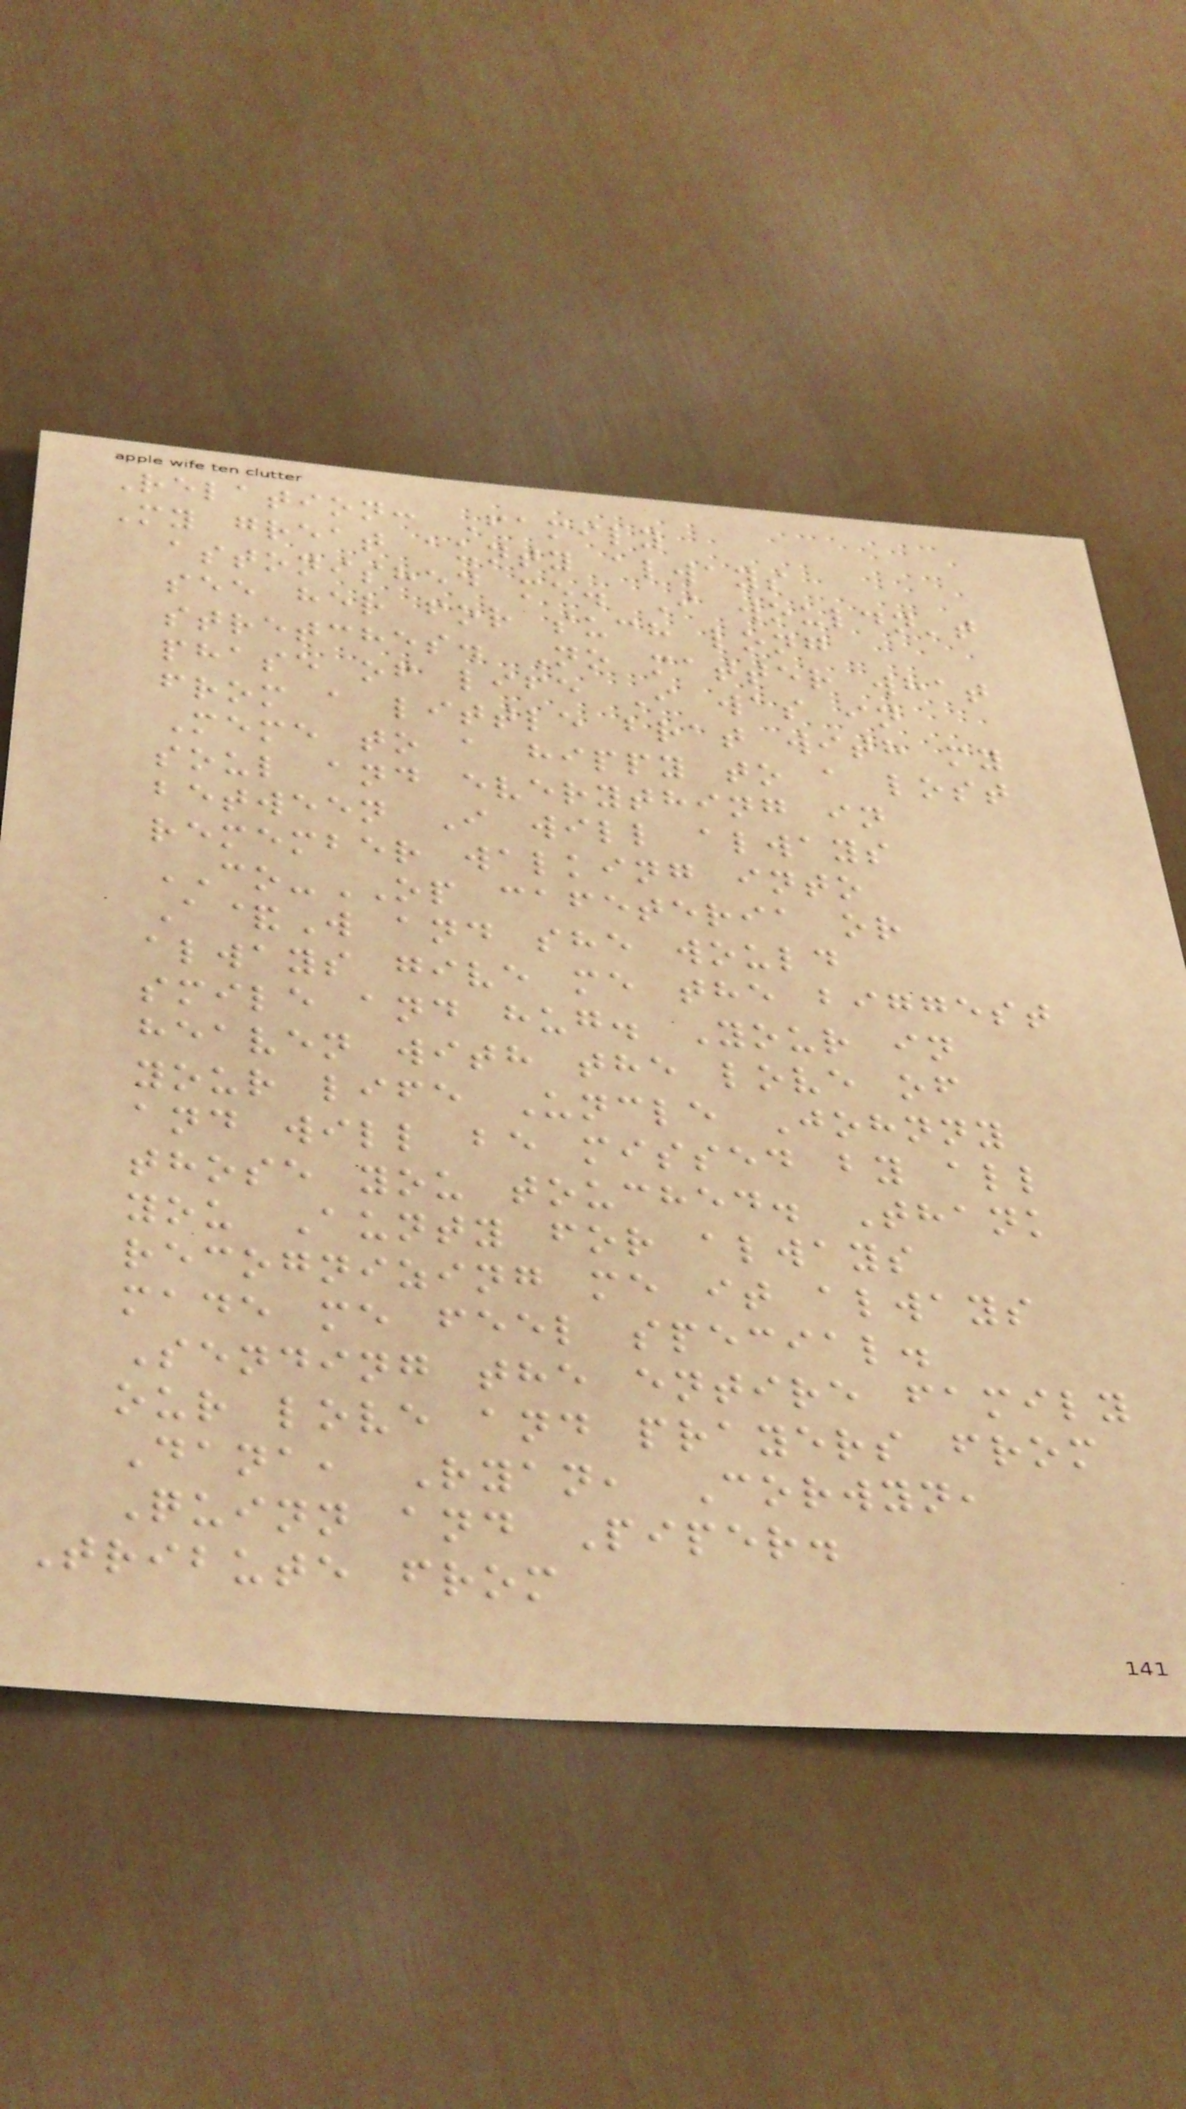Relation: Family
My great aunty always
astonished me. I wouldn't
see her for such long
stretches. No matter what
phase of life I was in
from a little brat with my
Meme to a hippy to a lost
soul and everything in
between I will always
remember walking into
CO-OP cafeteria or
A&W and she would
always give me the biggest
smile and hug. Your in
heaven with the love of
your life Uncle Johnny
and will be missed by all
those you touched. Thank
you Aunty for always
recognizing me it always
made me feel special.
Sending the entire family
our love and prayers from
Dana, Ryan, Corwyn,
Quinn and Piper.
Tribute from
